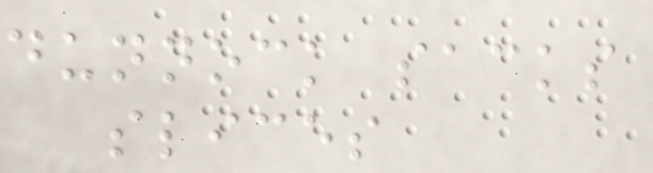dunnock sacks
slices
